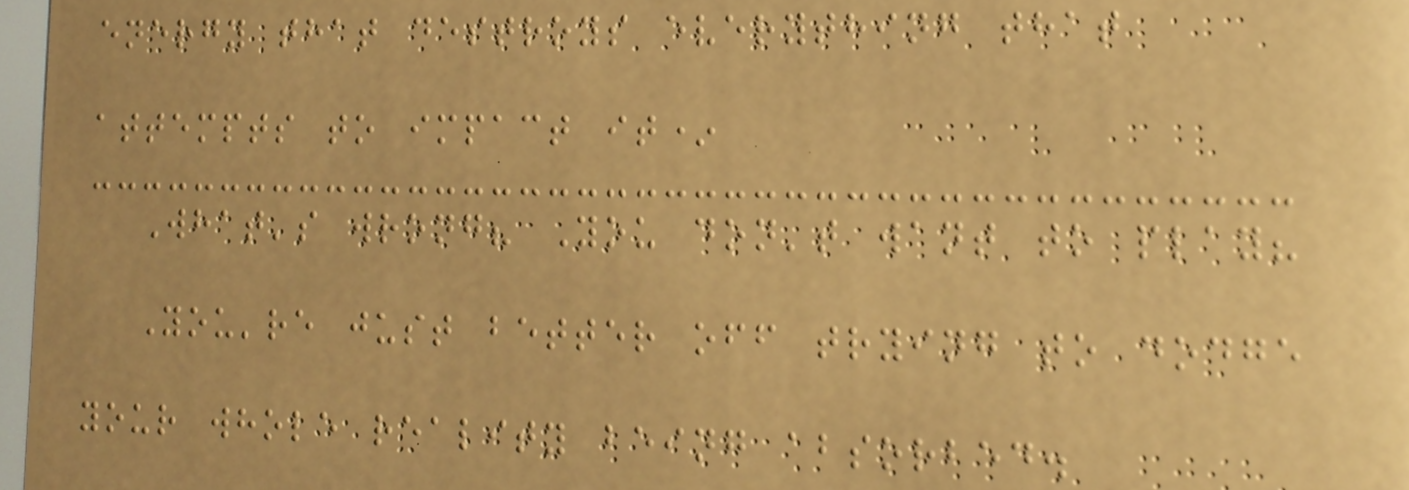energy that destroys everything that
attempts to impact it*
What's wrong? You don't want to play?
You're just better off trying to dodge
your whole reality being absorbed.
